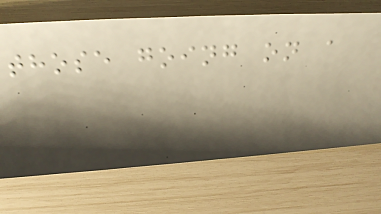those going on a
